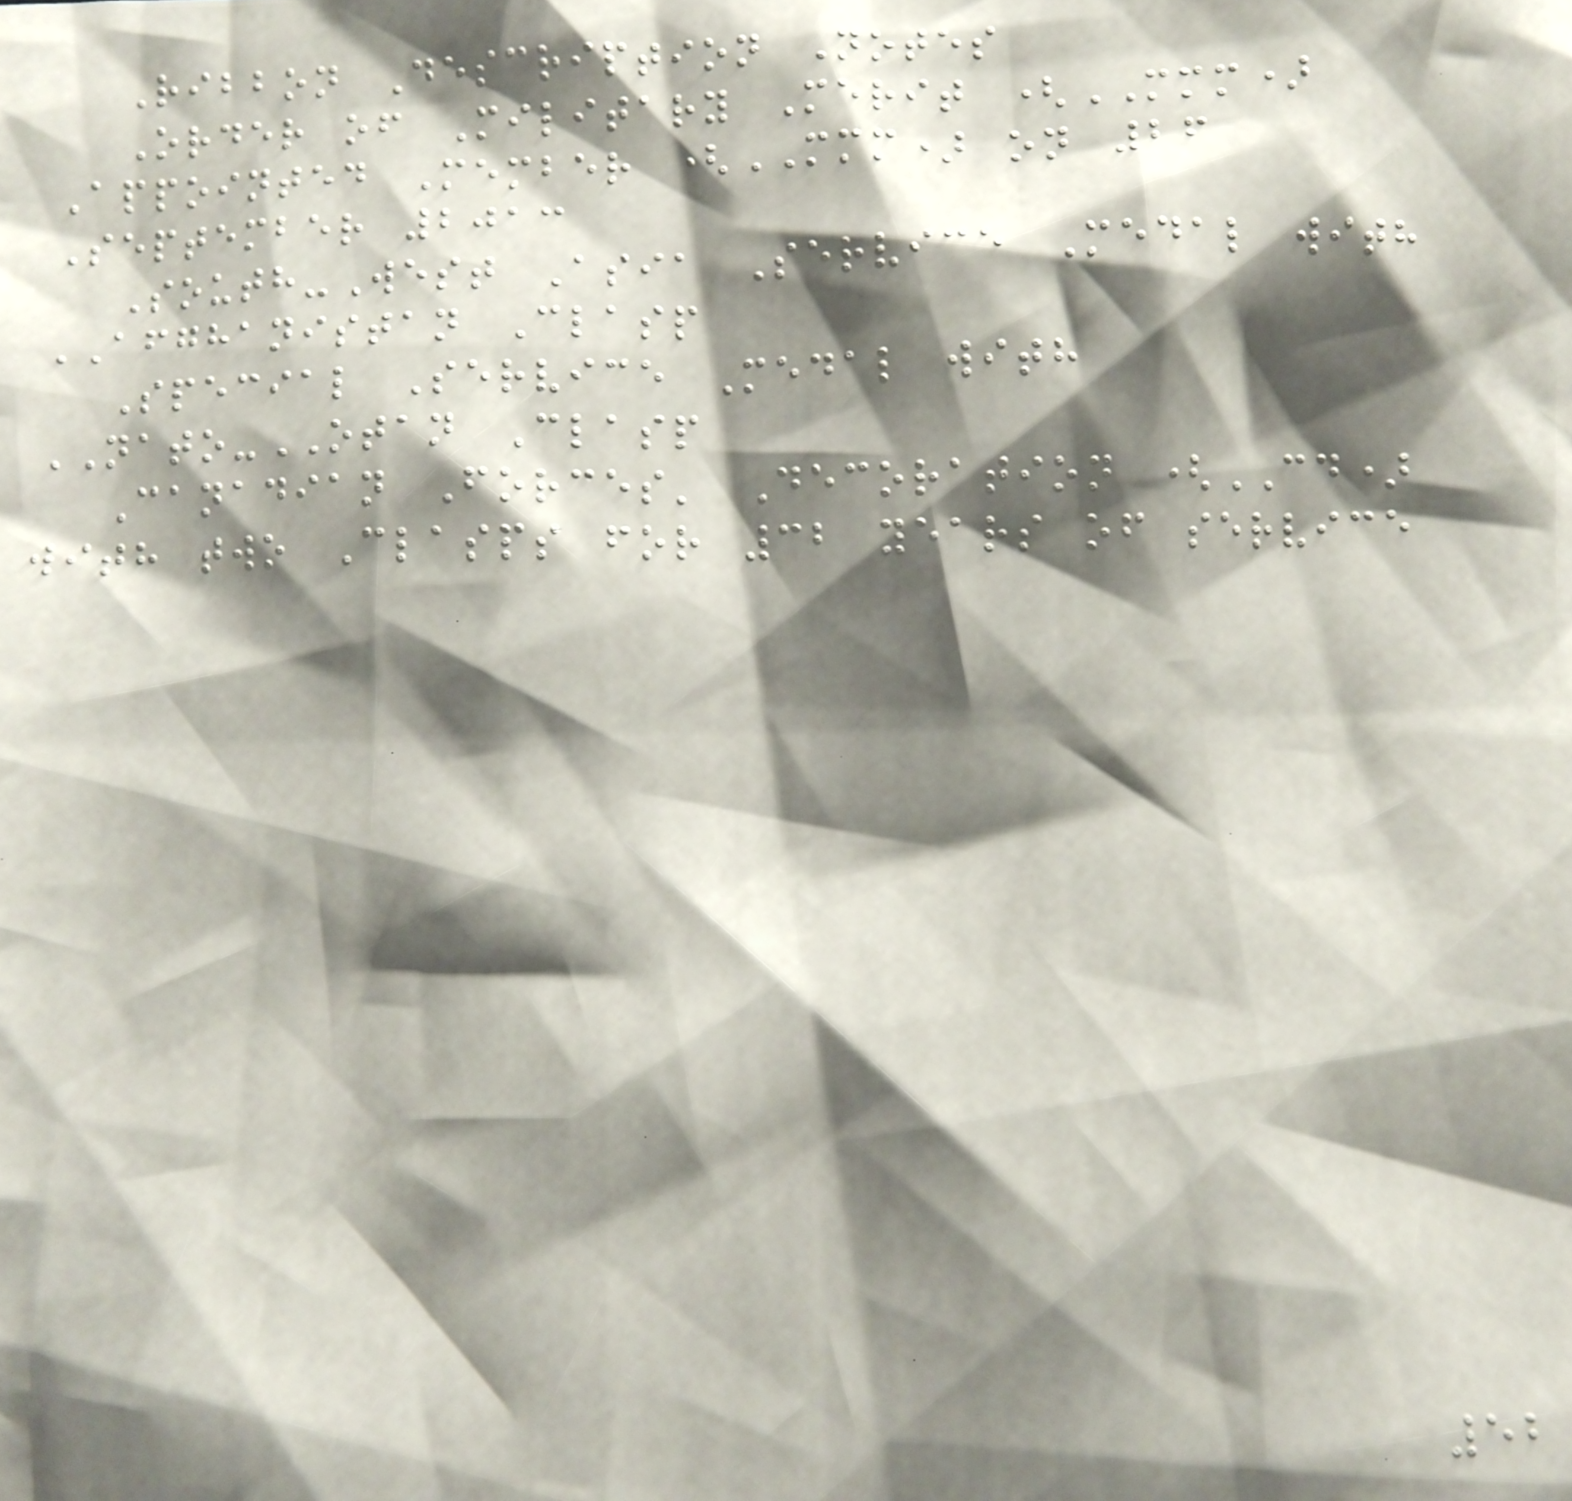Ribbon Description Notes
Order of Military Merit (MMM)
Appointed Member (MMM) on 26
September 2013
South-West Asia Service Medal with
AFGHANISTAN Clasp
Special Service Medal with
NATO-OTAN Clasp
Canadian Forces' Decoration (CD)
with two Clasps for 32 years of service
52
